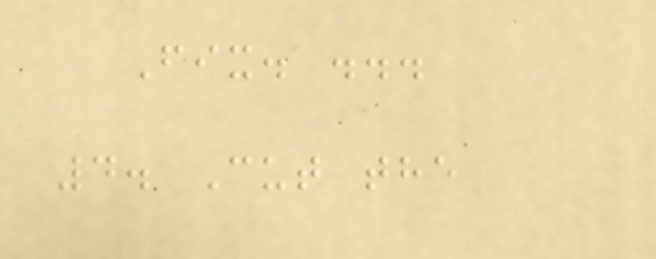Fix. ...
4. Cut the
